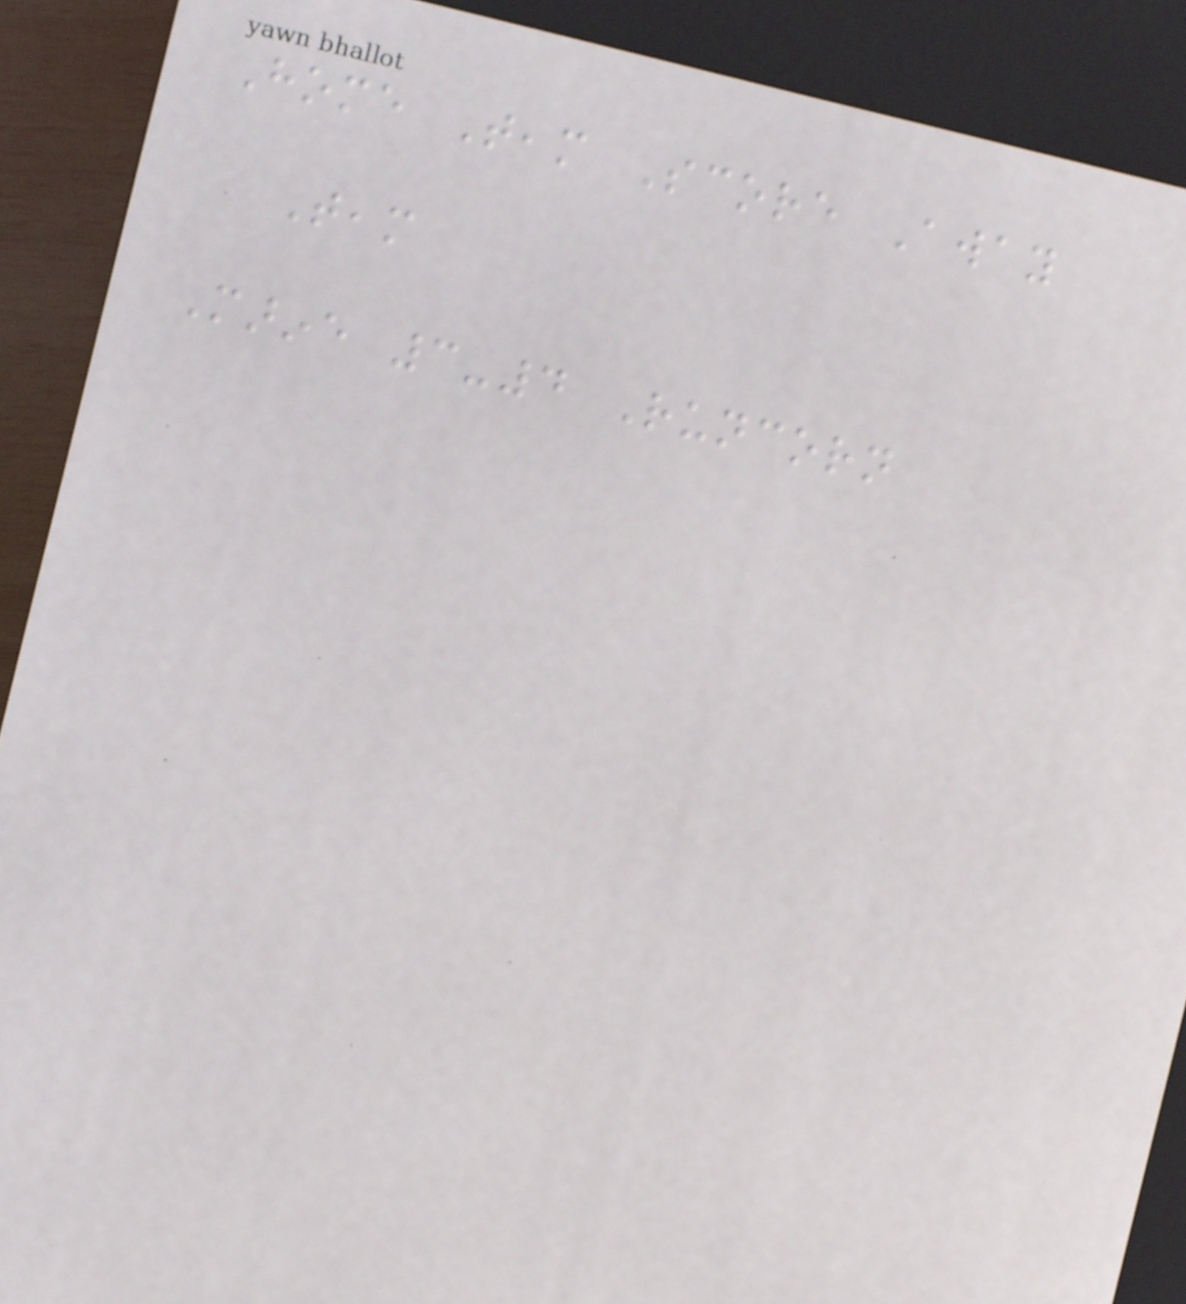Home Team Score Away
Team
Marine 3-4 Runcorn
